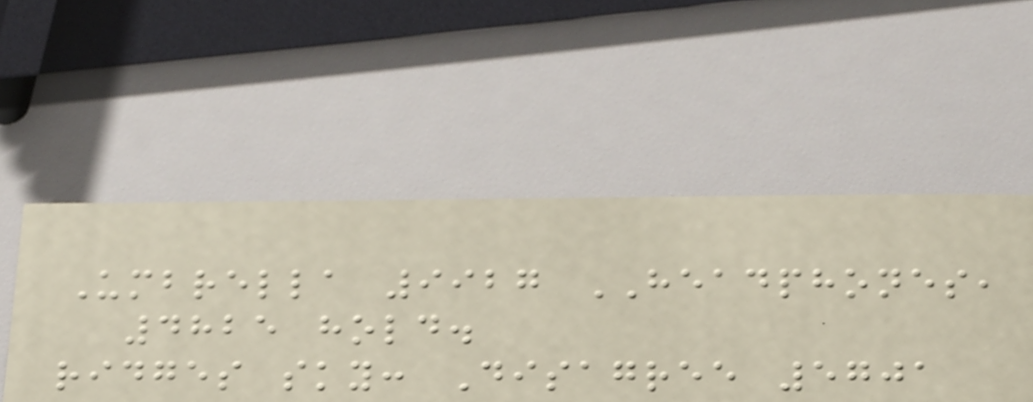Umbrella 9927 HEADPHONES,
4825 hold.
ridges sky: Disagree 5701
